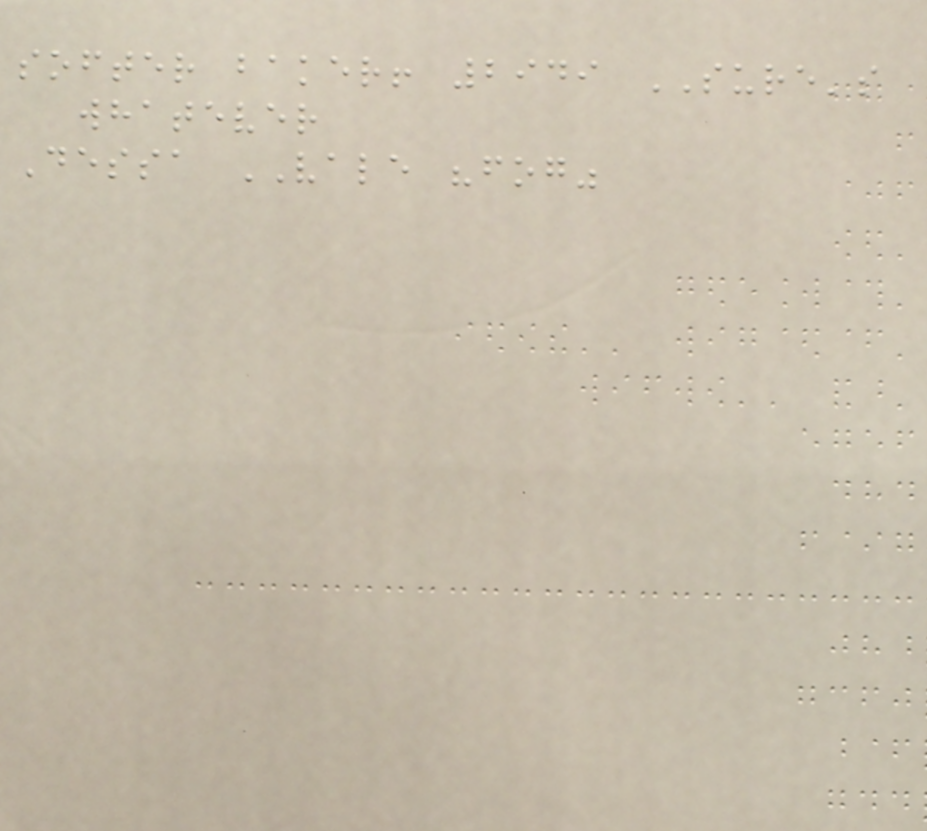softer baker! 2949 SURE's
whatever
Dessa VALE "fog"
